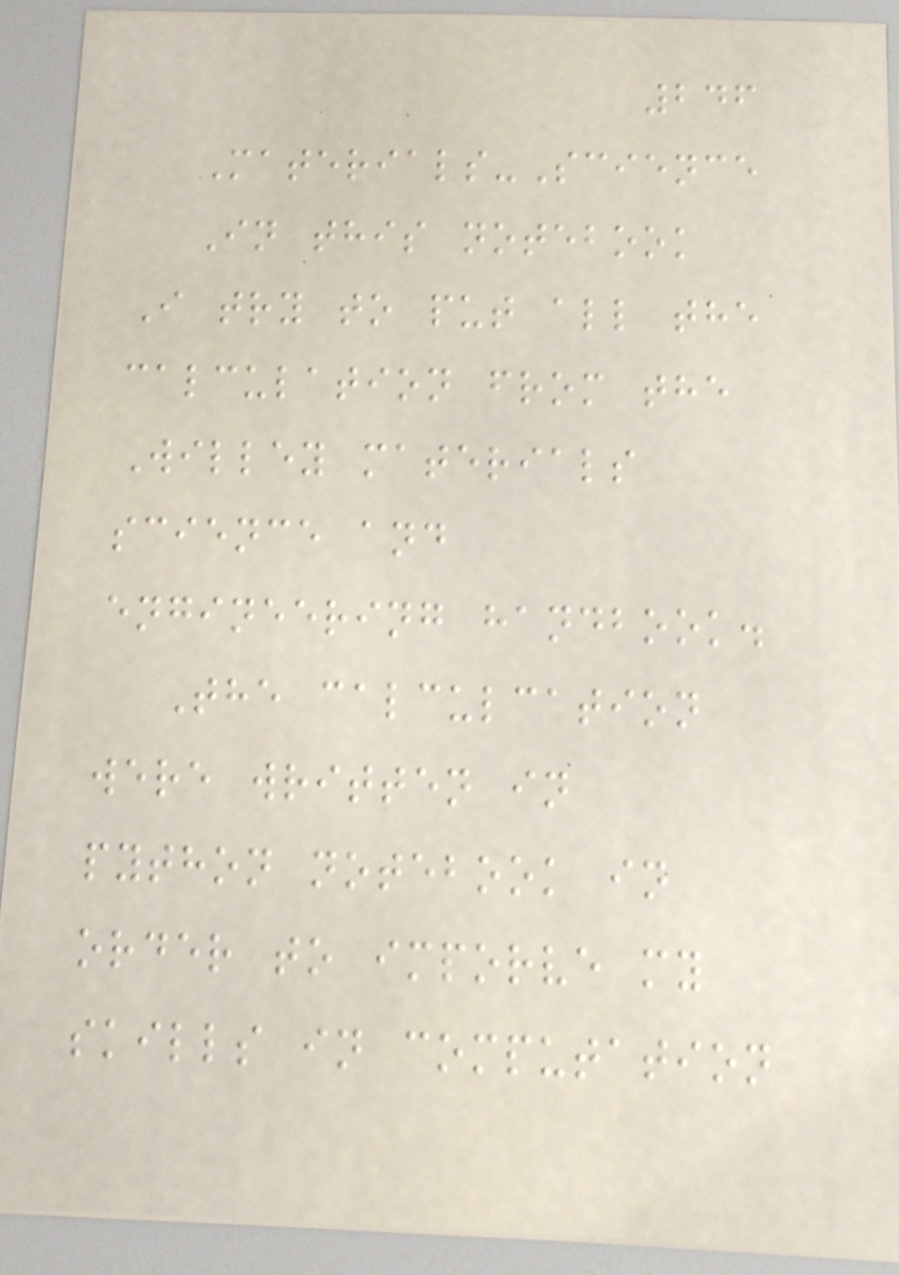246
Materials-Science
In this notebook
I try to put all the
calculation from the
Willey materials
science and
engineering handbook.
The calculcation
were written in
python notebook in
order to imporve my
skills in computation
